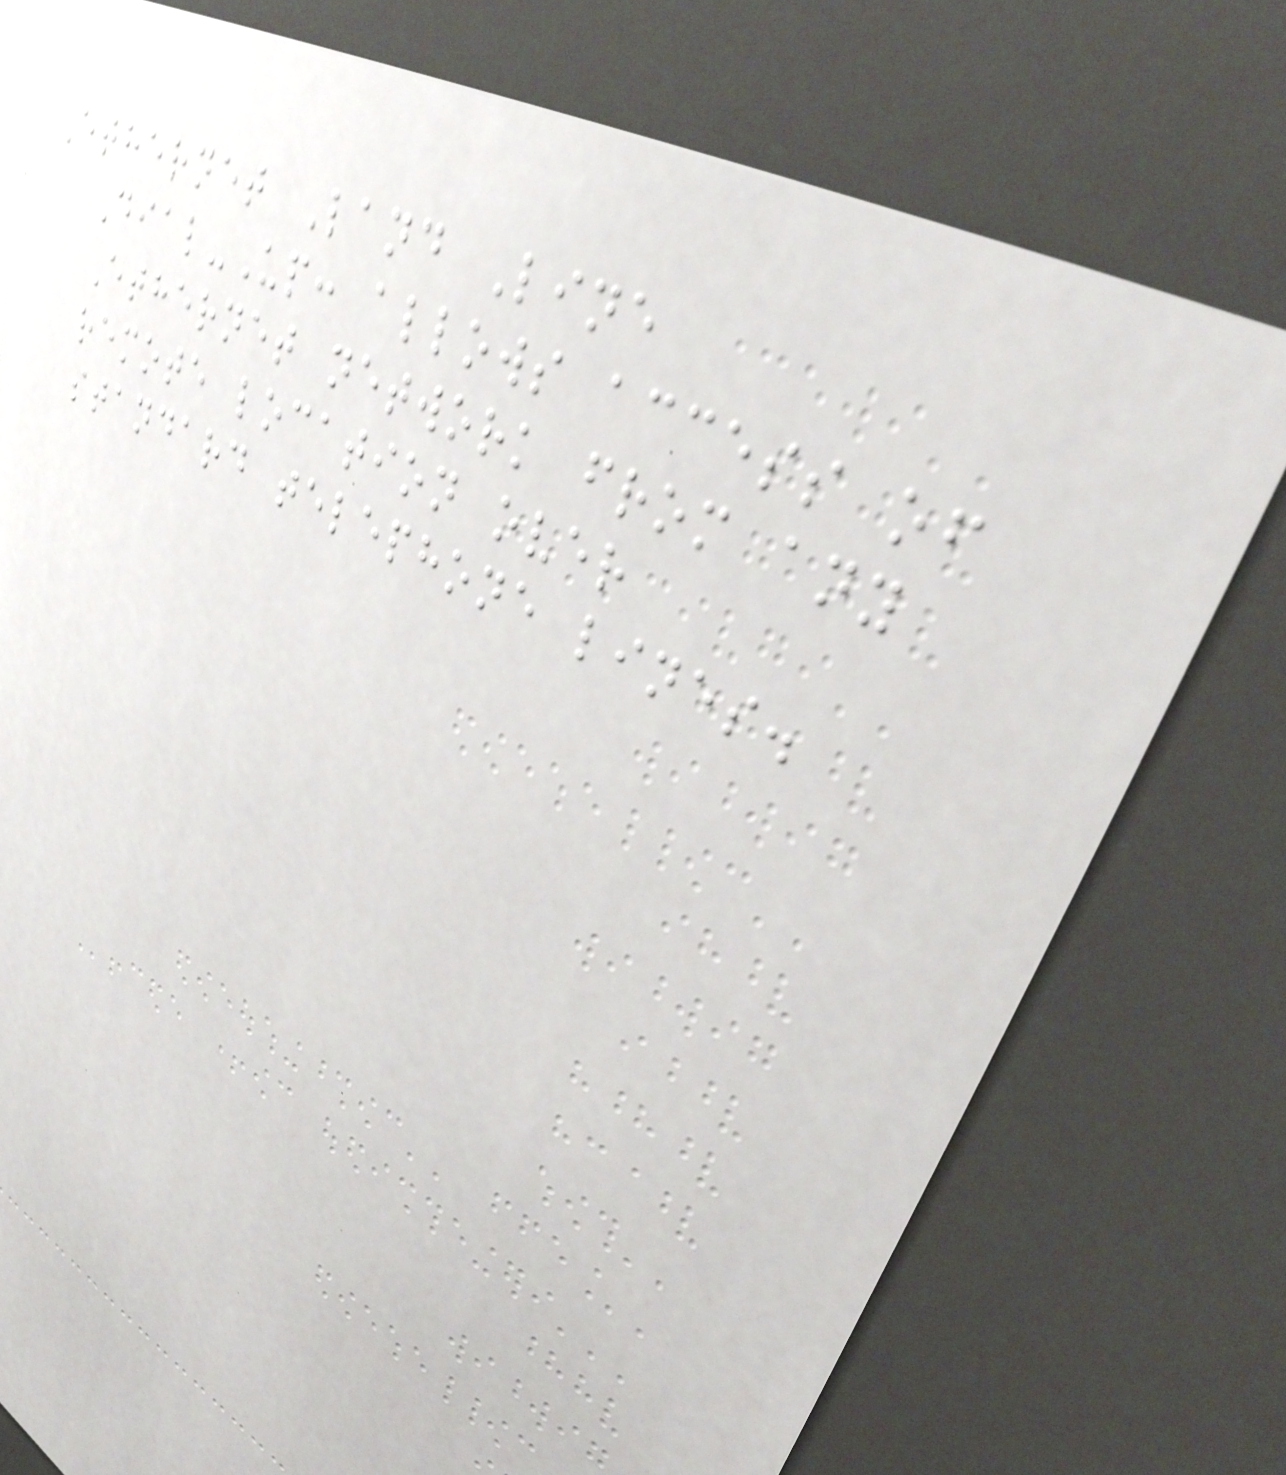Ethernet Land Line
Dial-Up: allows access of
Ethernet network from any
remote location over
standard telephone lines.
